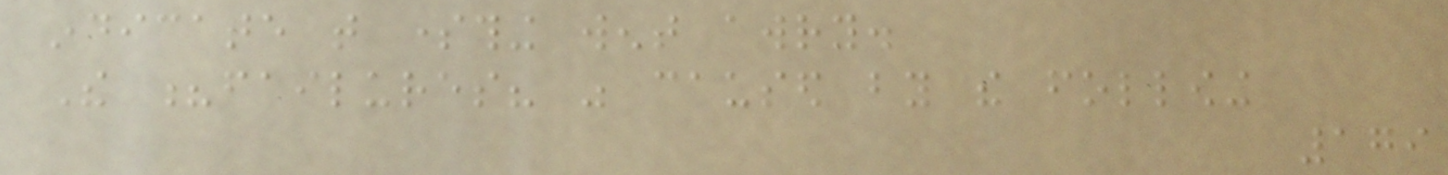indicate that something went awry.
The ?failures? was caused by the following
179
